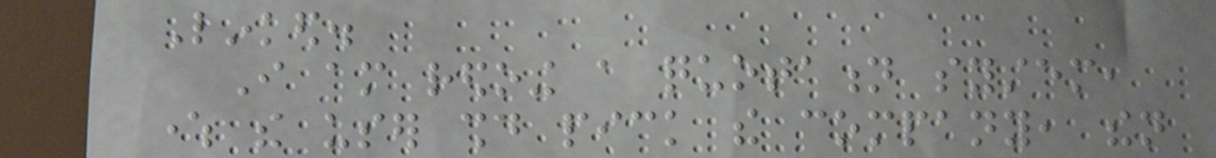Linked.
I am redoing a quotation system,
where the user should pick the company, then
